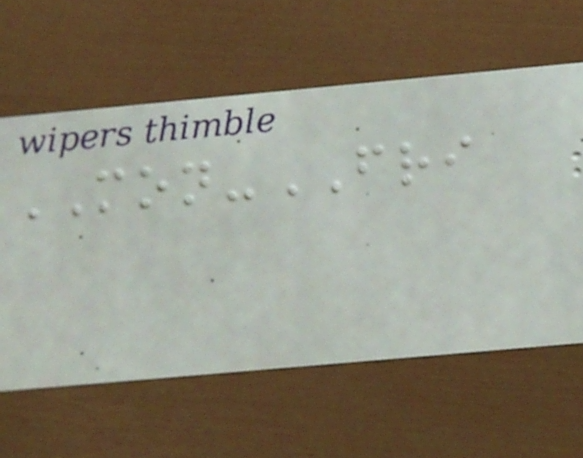MON-FRI
